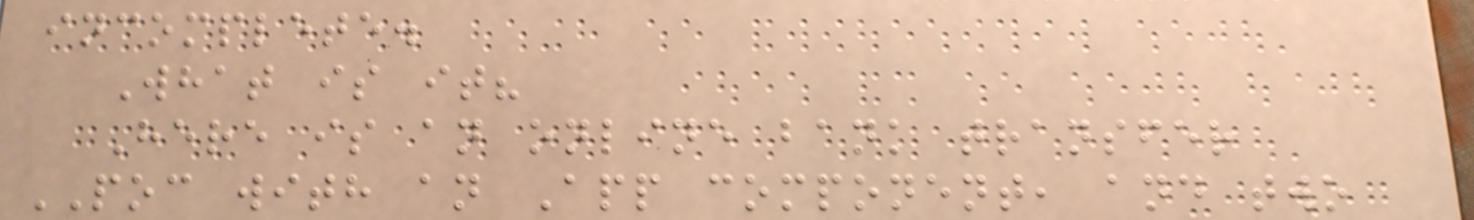incomplete.
What is it?
Here is an online bank transfer
POC with an App component, and two
